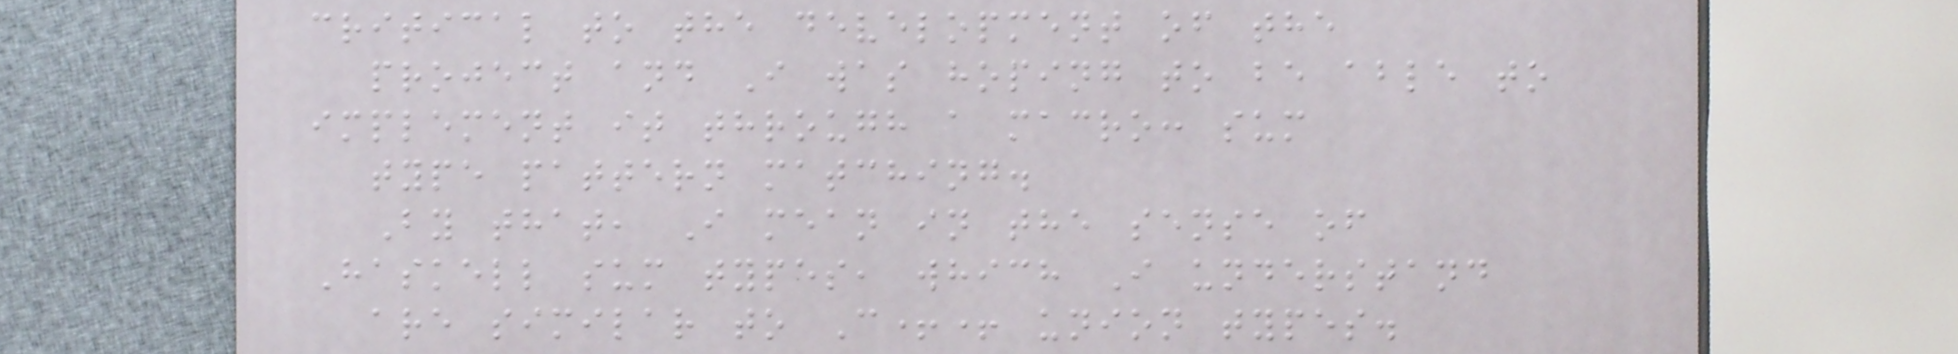critical to the development of the
project and I was hoping to be able to
implement it through a macro: sum
type pattern matching.
By that, I mean in the sense of
Haskell sum types, which I understand
are similar to C++ union types.
